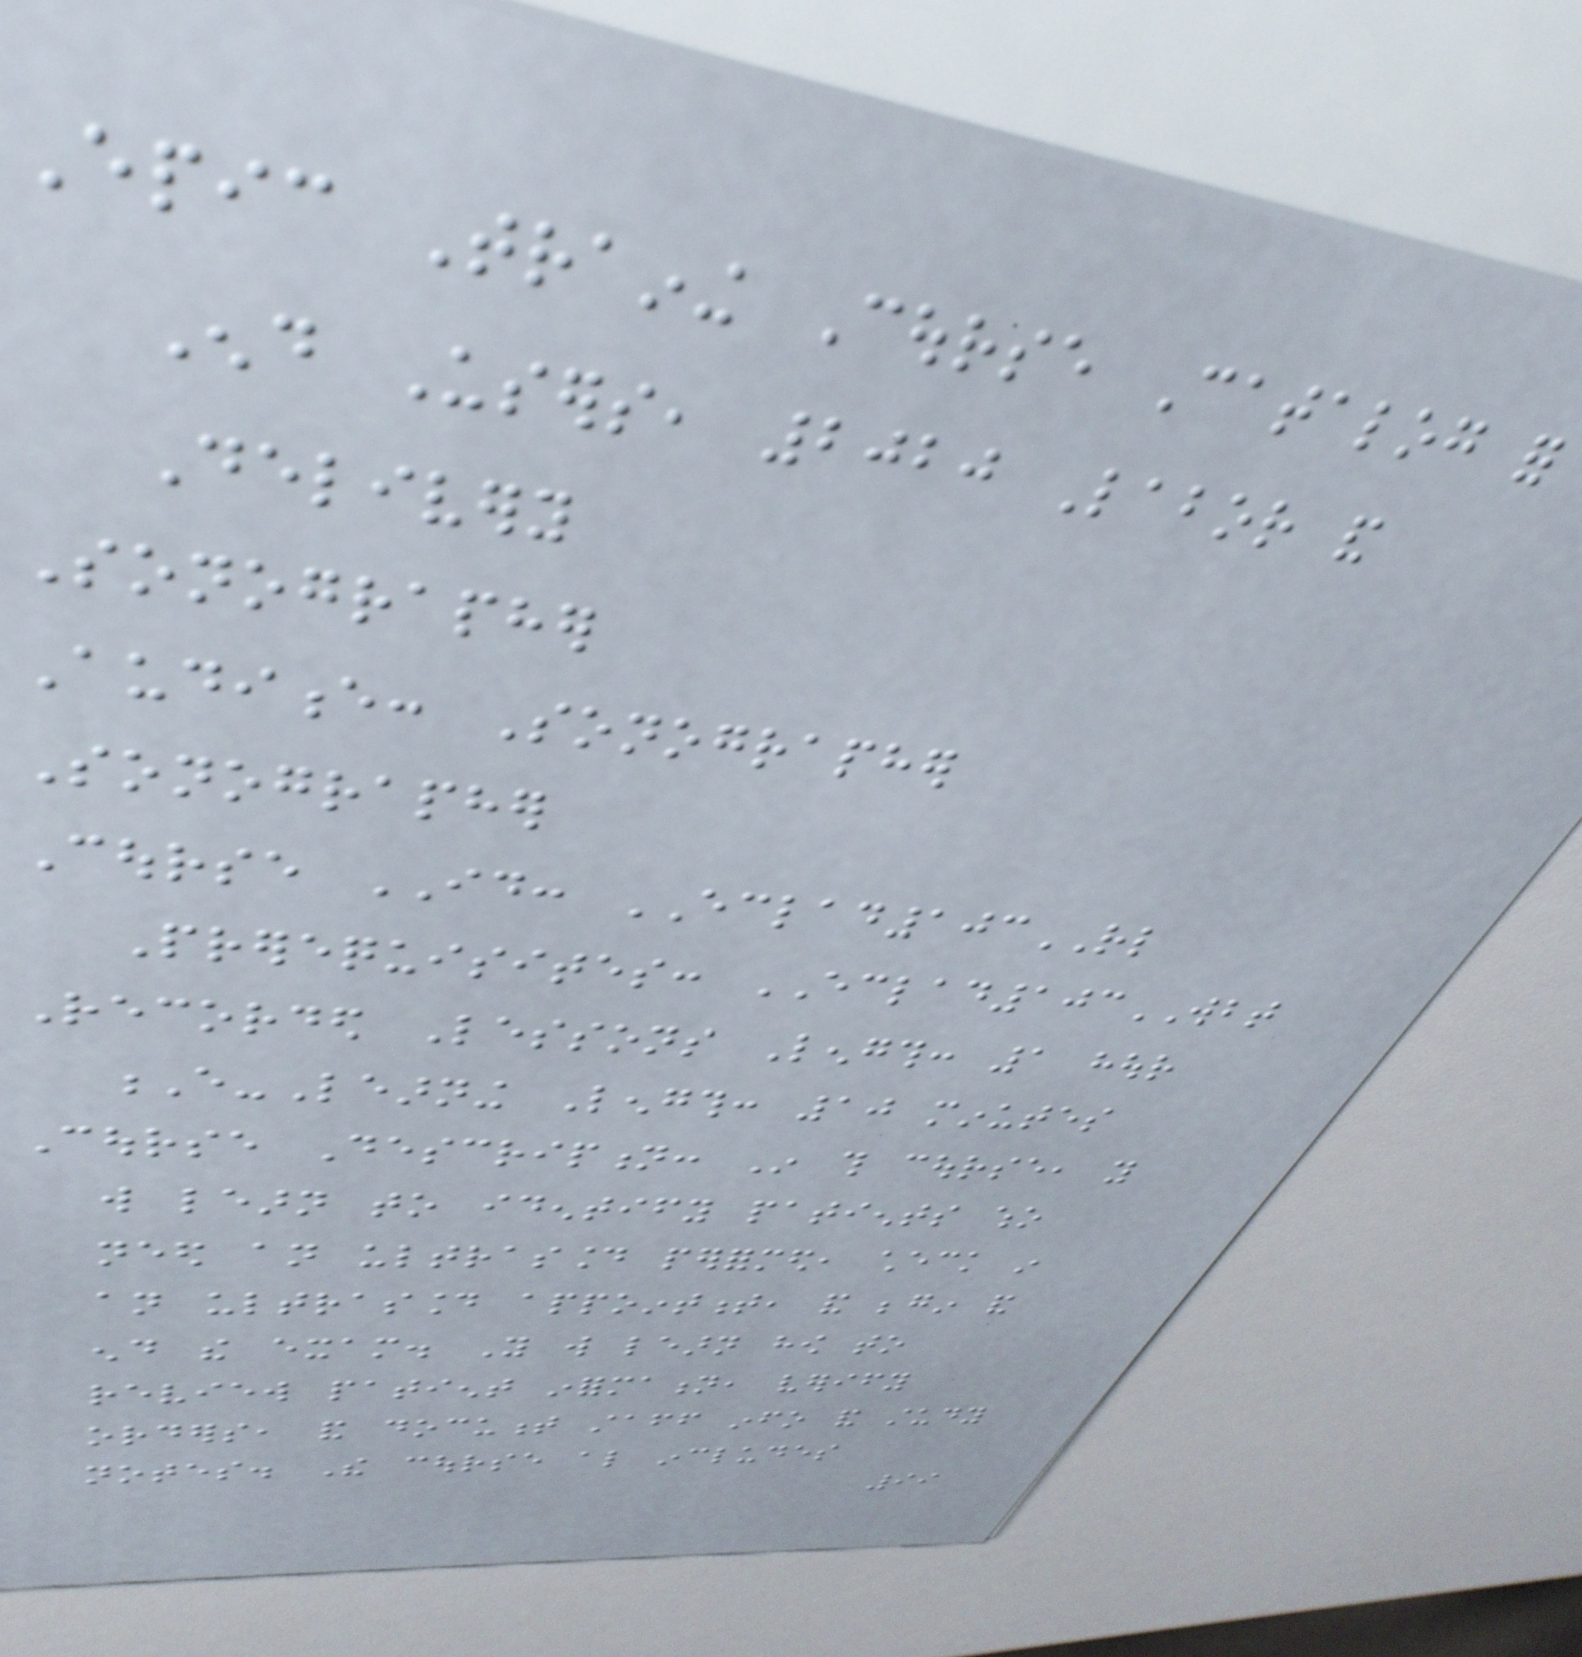Epic Training Course Catalog for
End Users, 2020 Labor and
Delivery
Sonographer
Audience: Sonographer
Sonographer
Course ID: ECLAD103RL
Prerequisites: ECLAD103WBT
Recorded Lessons Length: 1 hour
E-Learning Length: 10 minutes
Course Description: In this course, you
will learn to identify patients who
need an ultrasound performed, check in
an ultrasound appointment, and begin and
end the exam. You will learn how to
review patient information, verify
orders, and document staff info and study
notes. The course also includes
99
